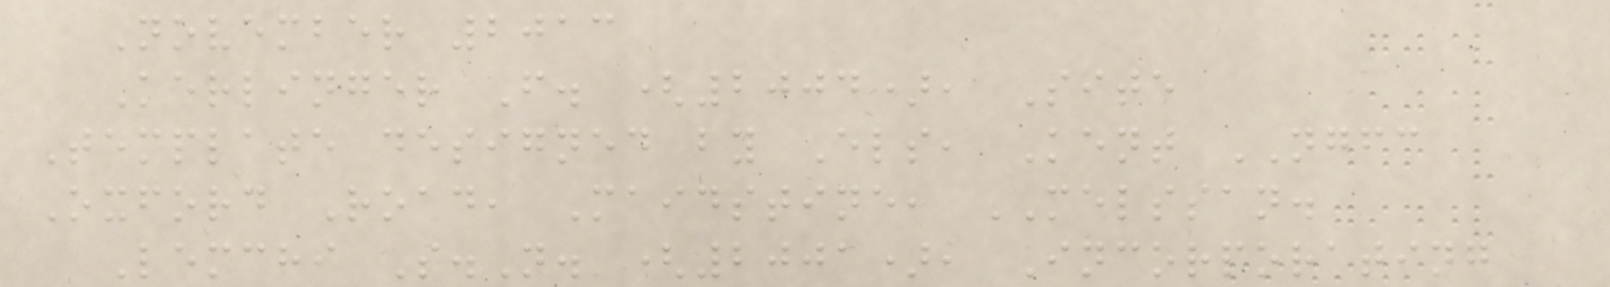November 2013
Kerlinger F. (2004), Site
Template designed by Els, Kent NGFC
Oxford Road, Maidstine, MELSSAN.
Lemchi S.N. (2001), Incorporating
